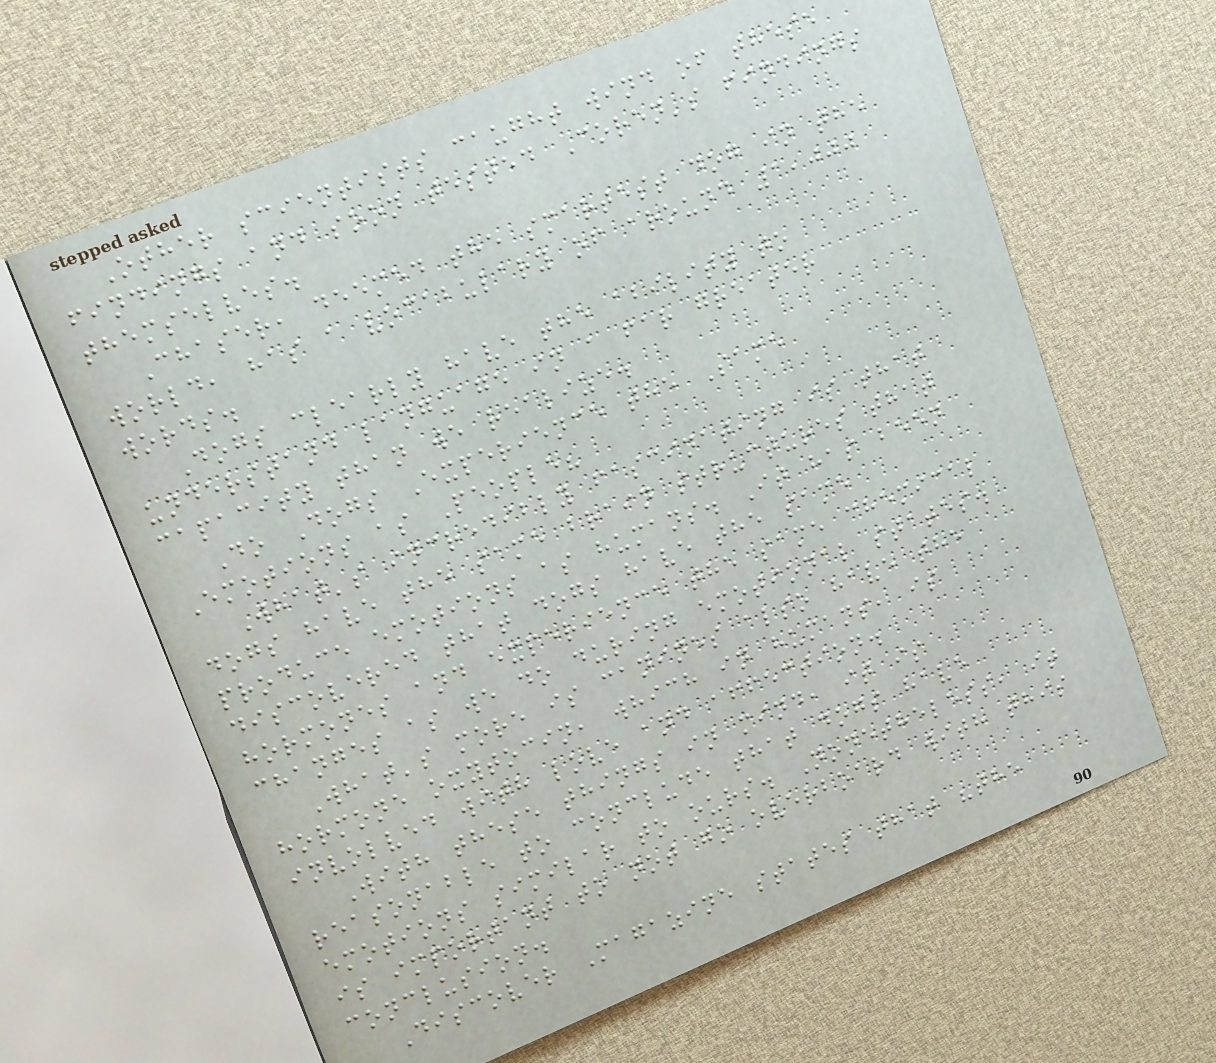Other scientists caught wind of these
findings and soon tested Coren's findings
themselves.
Chaser, deemed the smartest dog in the
world, has a vocabulary of around 1,000
words.
Dogs clearly have the ability to
understand language in a far greater
capacity than we realize.
Do Dogs Experience the Same
Emotions as People?
What's incredibly fascinating is that
dogs have the same brain structures that
produce emotions as humans. It has been
discovered that dogs have the same
hormones and experience the same chemical
changes as we do during emotional states.
What's more is canines also have the
hormone oxytocin, which in humans, is
involved with love and affection.
With these things in mind, it is
reasonable to conclude that dogs have
emotions similar to ours. Nonetheless, it
is important to not go overboard with this
conclusion.
Discover Magazine states that "the
